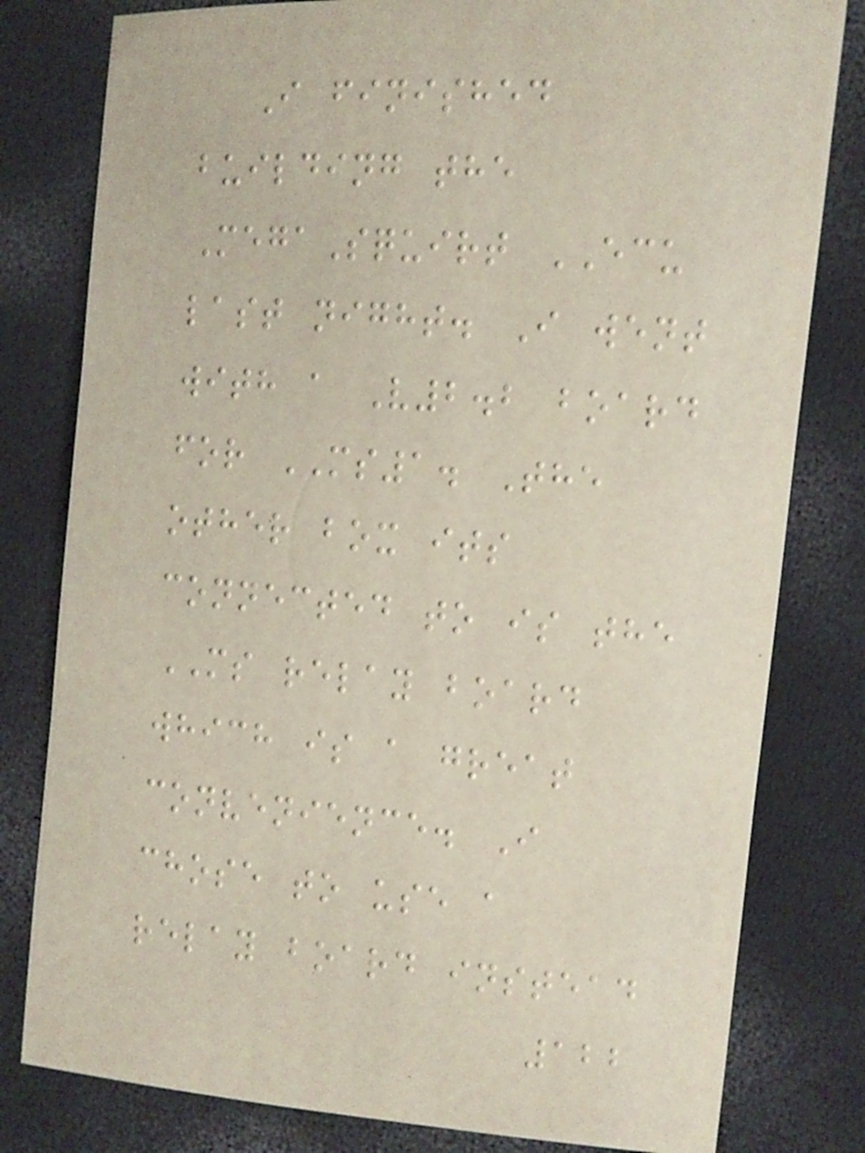I finished
building the
MegaSquirt ECU
last night. I went
with a V2.2 board
for MS1. The
other box its
connected to is the
MS relay board
which is a great
convenience. I
chose to use a
relay board instead
122
